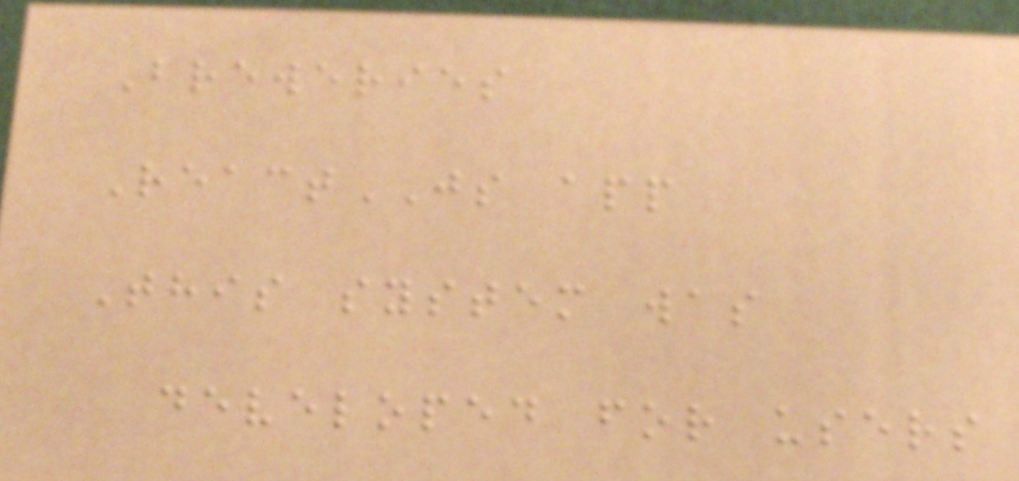Breweries
ReactJS app
This system was
developed for users
